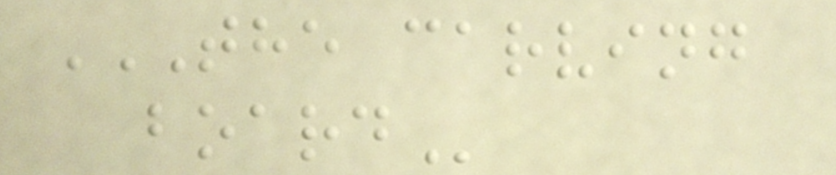THE CARVING
BOARD
